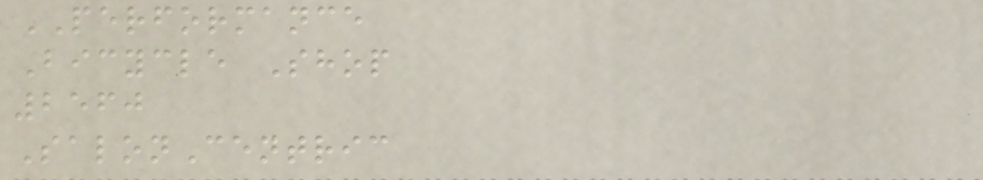PERFORMANCE
Bicycle Shop
2560
SalonCentric
